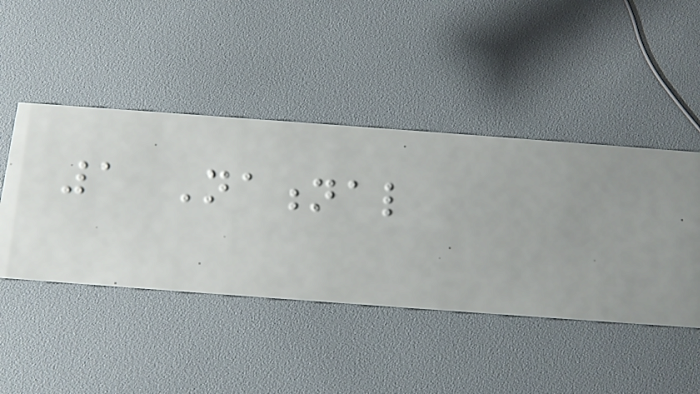1 National
